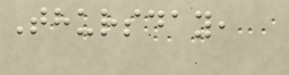Thursday,
